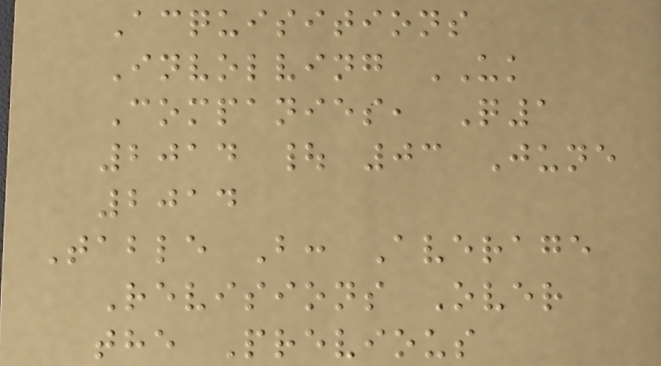Acquisitions
Involving UK
Companies, Q1
2014 | 03 June
2014
Table B: Average
Revisions Over
the Previous
